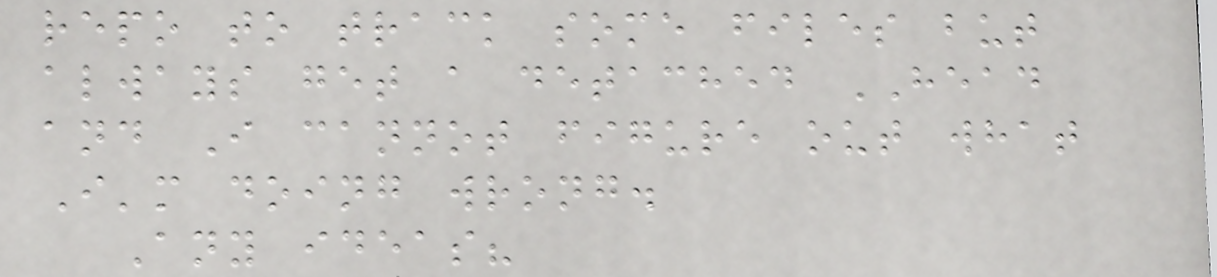repo to track some files but
always get a detached HEAD
and I cannot figure out what
I'm doing wrong.
Any ideas?
